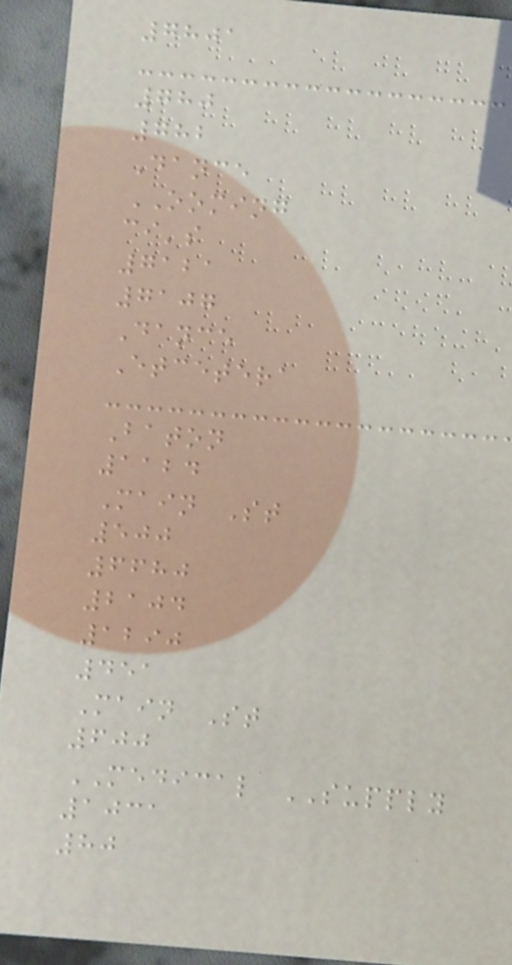7801
780
782
Dance
OOMING
ci's
7121
7107
Dance
Etcetera
Baton
1124
Main St
500
6680
2104
1290
451
Main St
600
MEDICAL SUPPLY
1031
80
